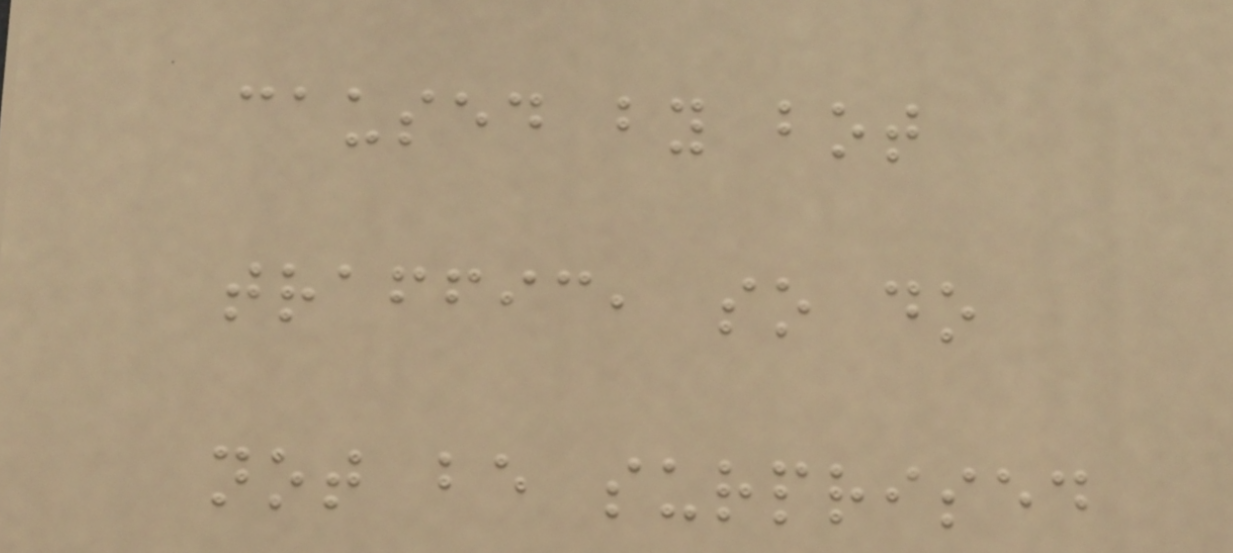caused by bot
traffic, so do
not be surprised
